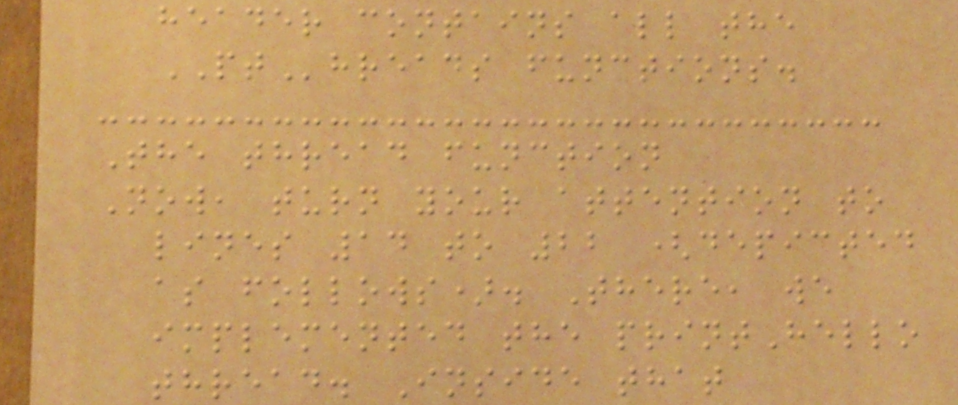header contains all the
PThreads functions.
The thread function
Now, turn your attention to
lines 14 to 22 (depicted
as follows). There, we
implemented the printHello
thread. Inside that
